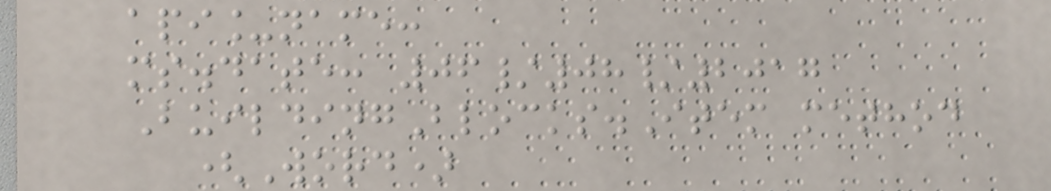api_name:
ms.date: 06/08/2017
BuildingBlocks.Item method
(Word)
